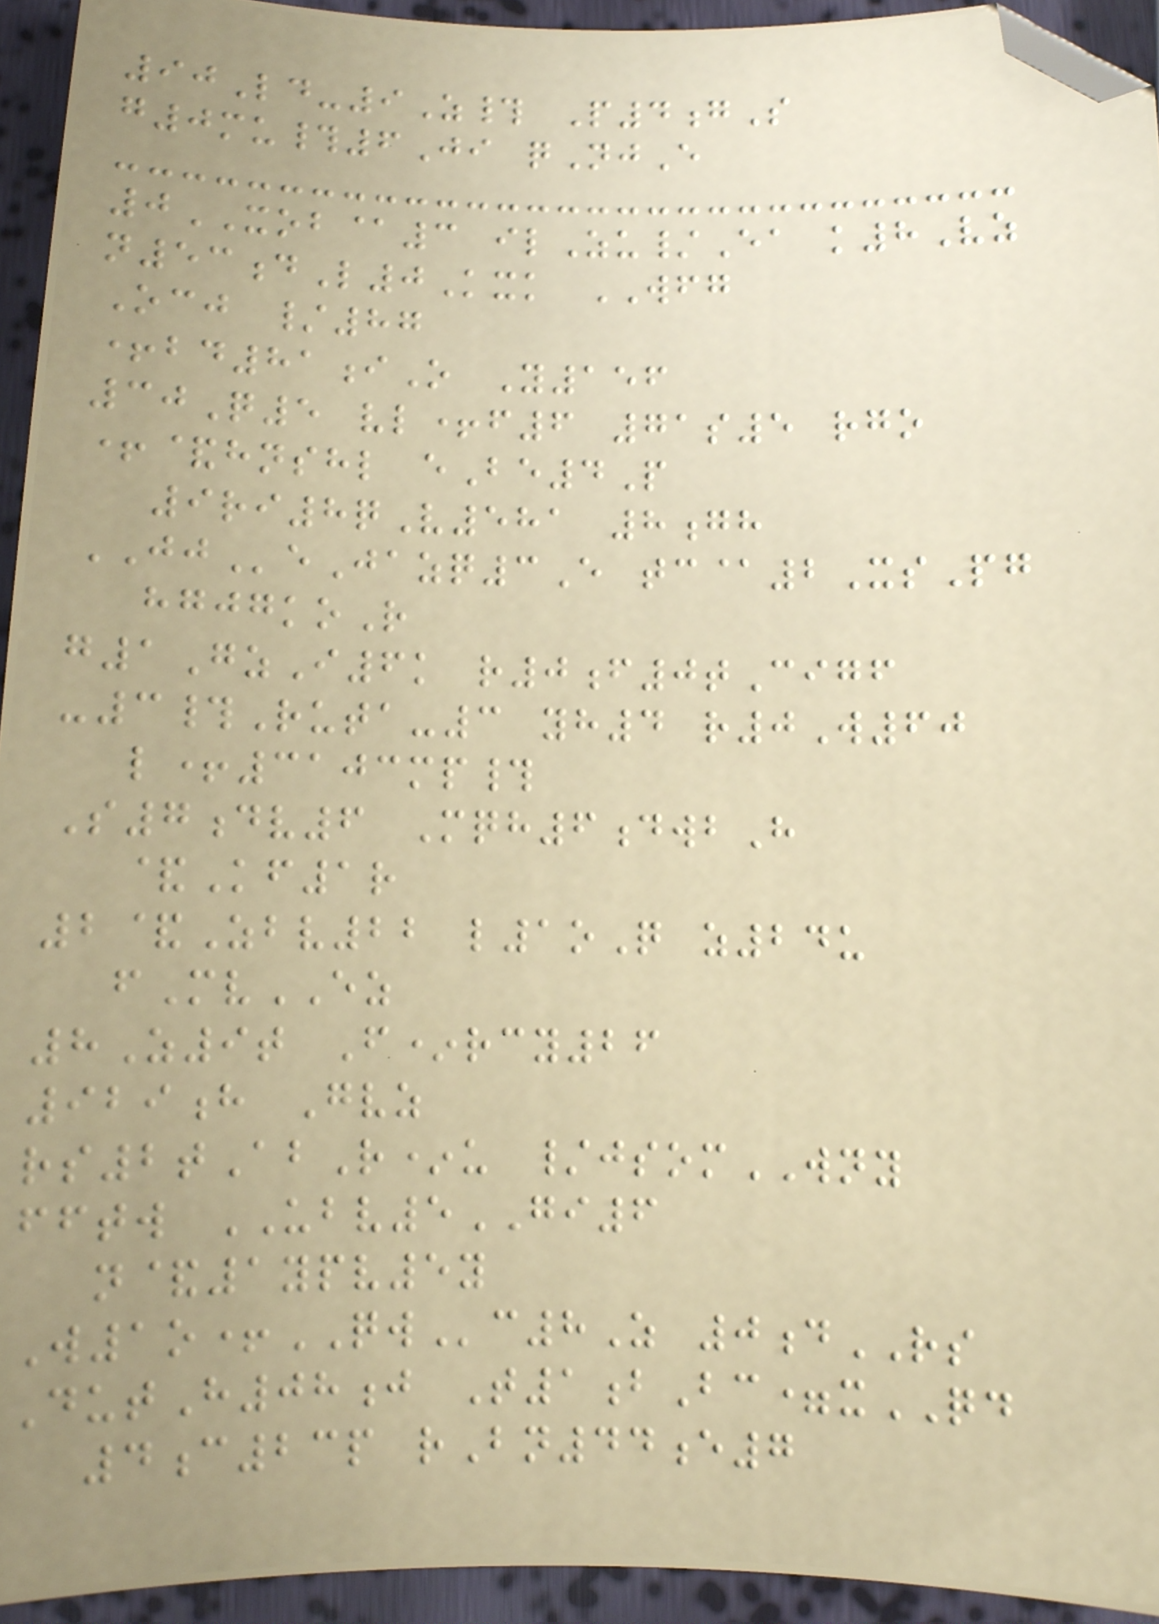90Ld-9Z# P4gS
g0mu#6Ji qNjE
0XOB@3 ilZu/Ea k8Vz
n53dL0Kxk WFG
Ocj /87
+bd81iO Y156
30Q5 vl+f6 71s5 rgo
+&hnshl eBe4P
9ri8qV581 8gh
JJeJazq3E tc@2XsPg
hgjgkoR
g1GzI6k r0f0tCigf
-3#Ruta-3 yh4 r0W60
l+3103mp#
S7dv6 Mqh6dwbH
&Kf1r
2&Zbv22 l1oQ z24u
fMvEZ
8Z9t F*rcy26
929h Gvz
rs2tAbR*u /jsomWNY
fftw UBV5GI6
n&1ypv5y
W1o+QWc8Z 0dRS
DutH08j T1bBc=xQD
4c23p rBn44e7
